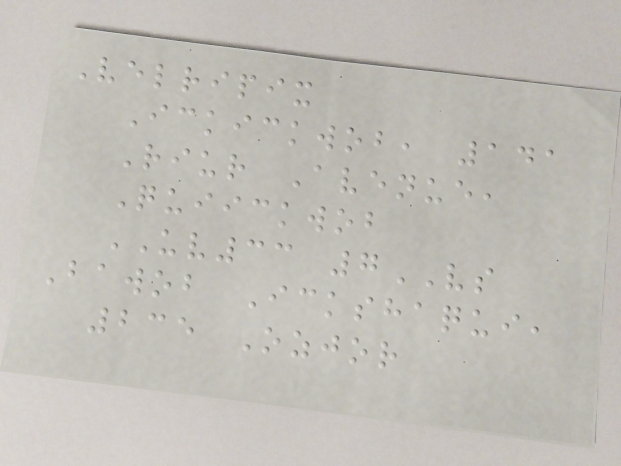Velripix
Ickickwob, 141
Riur Avenue,
Quiickwob
UV33 7VS
Bawob Ickshaqui,
235 Ozjor
